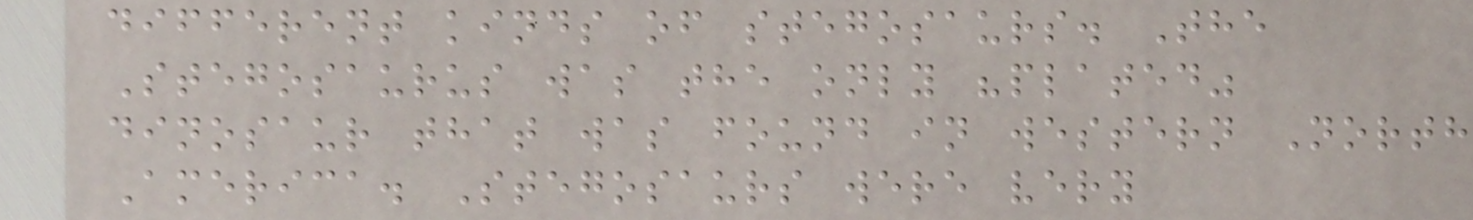different kinds of stegosaurs. The
Stegosaurus was the only "plated"
dinosaur that was found in western North
America. Stegosaurs were very
